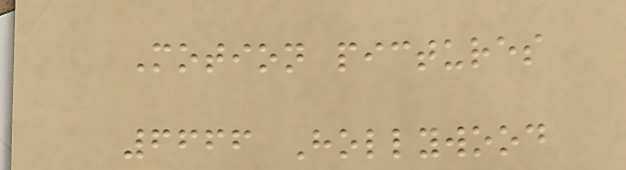Motion pictures
6666 Hollywood
